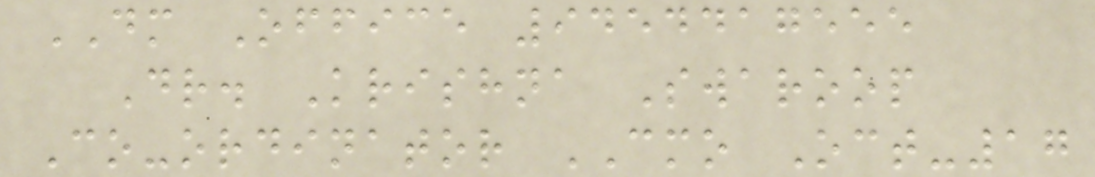DM Office 9454417555
Dr. Krishna Swaroop
Co-ordinator CMO Oct-17
